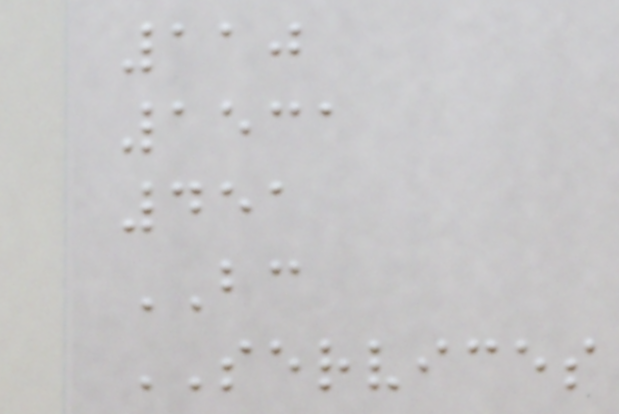110
1531
451
BC
SERVICES
